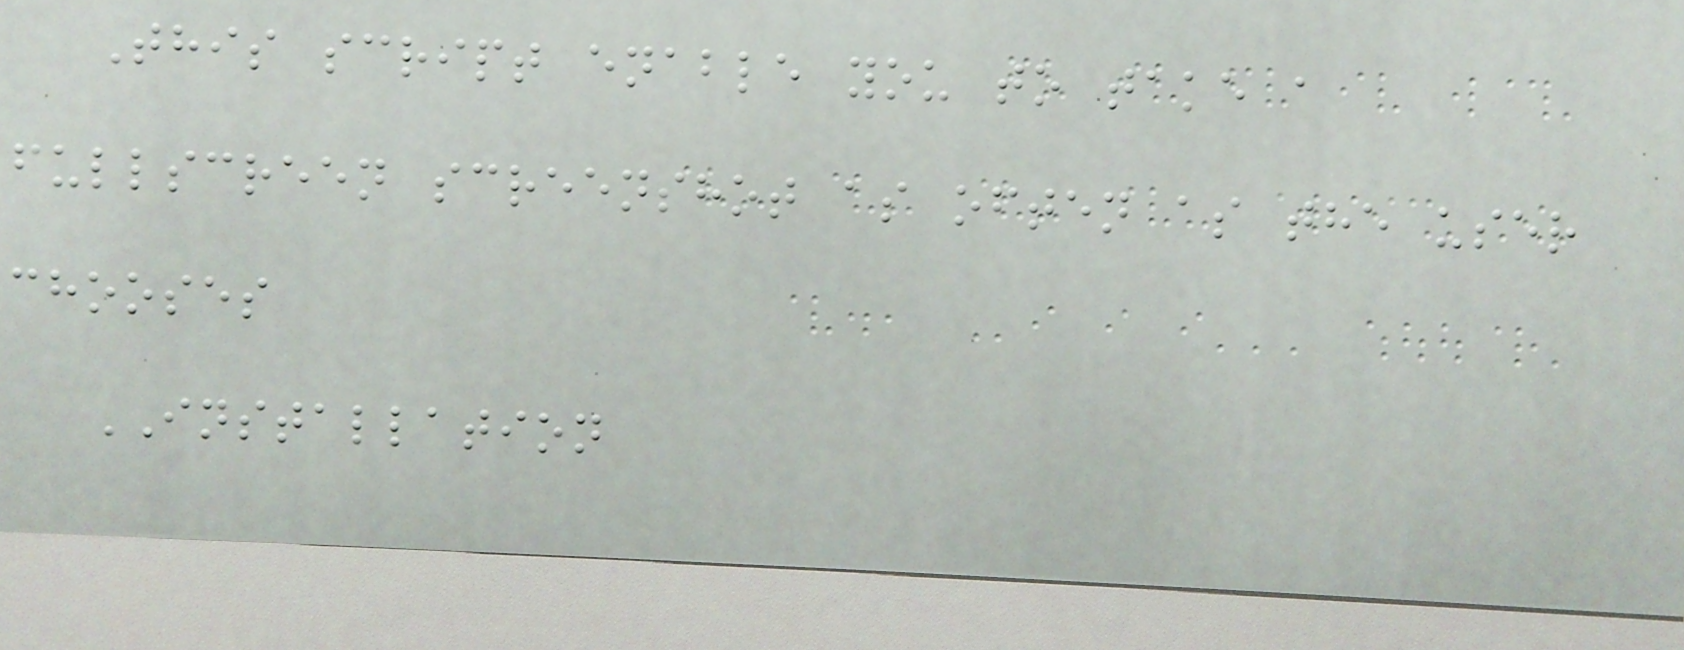This script enable you to take a
fullscreen screenshot as often as the user
chooses
INSTALLATION
